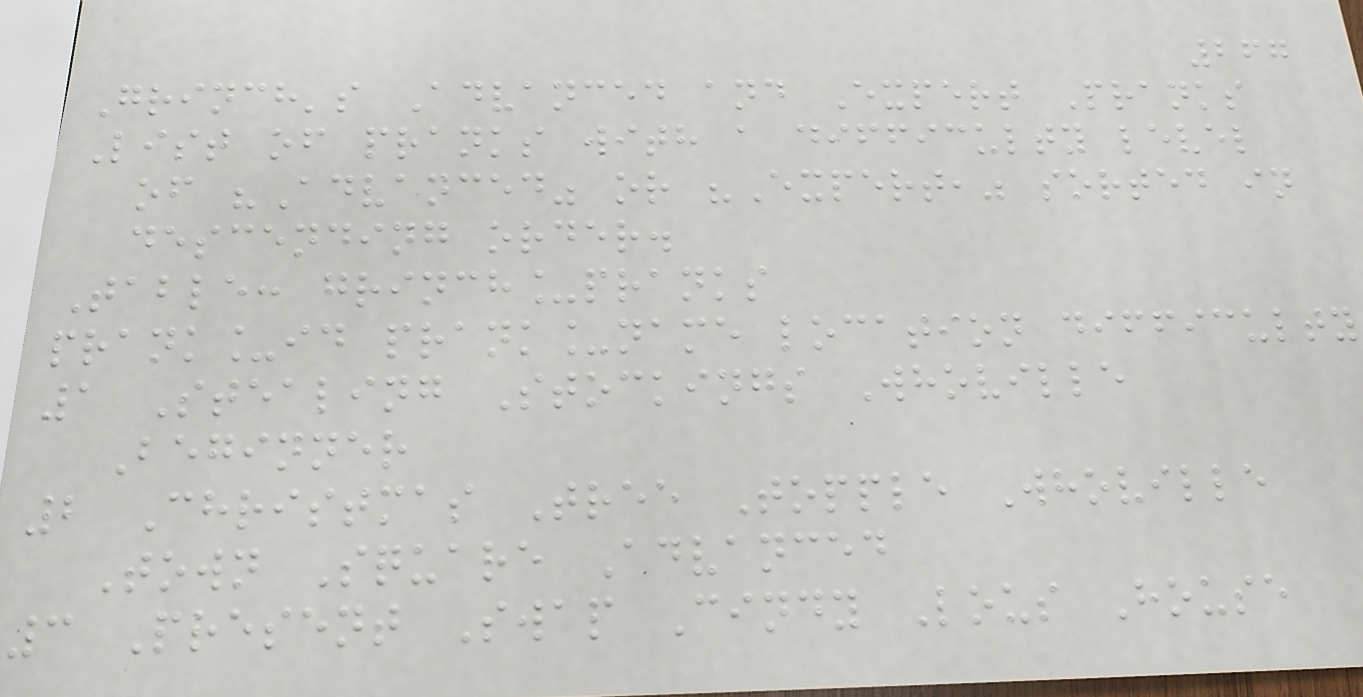267
Grinch's Advanced and Expert Pranks
List of pranks with a difficulty level
of "Advanced" or "Expert," sorted in
descending order.
Table: grinch_pranks
prank_id prank_name location difficulty
1 Stealing Stockings Whoville
Beginner
2 Christmas Tree Topple Whoville
Town Square Advanced
3 Present Swap Cindy Lous House
